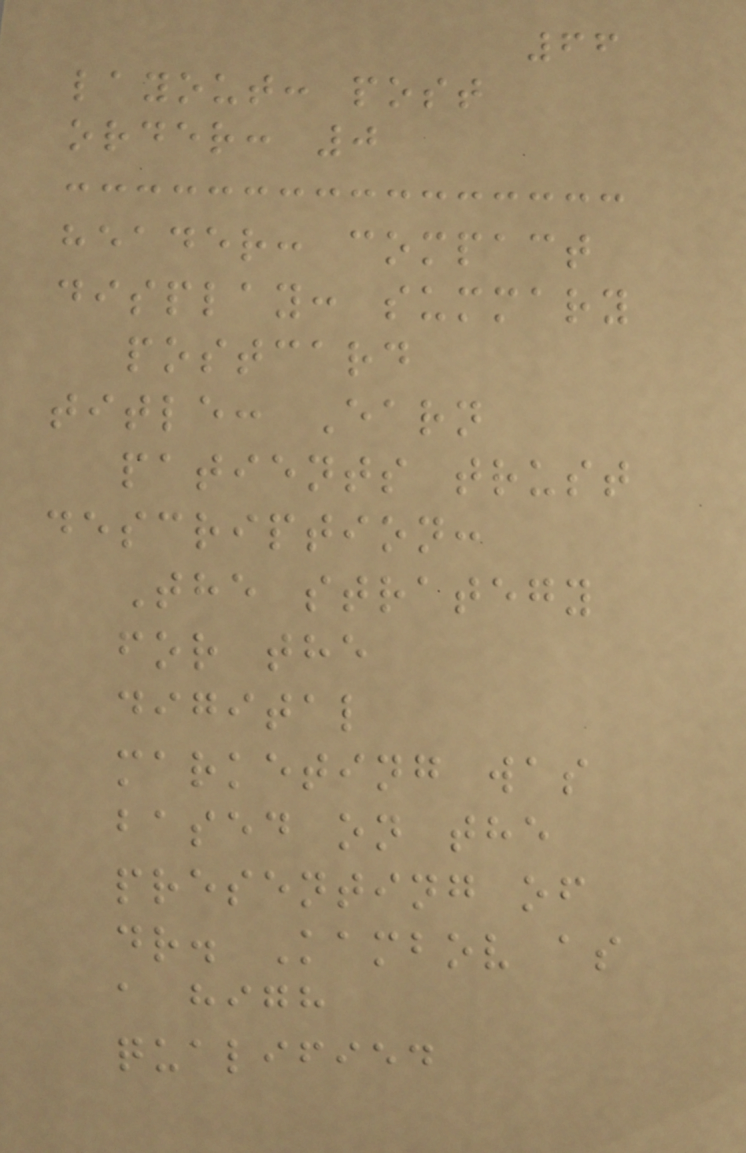66
layout: post
order: 0
header: compact
display: summary
postcard
title: Earn
patients trust
description:
The strategy
for the
digital
marketing was
based on the
presenting of
dr. Kambov as
a high
qualified
